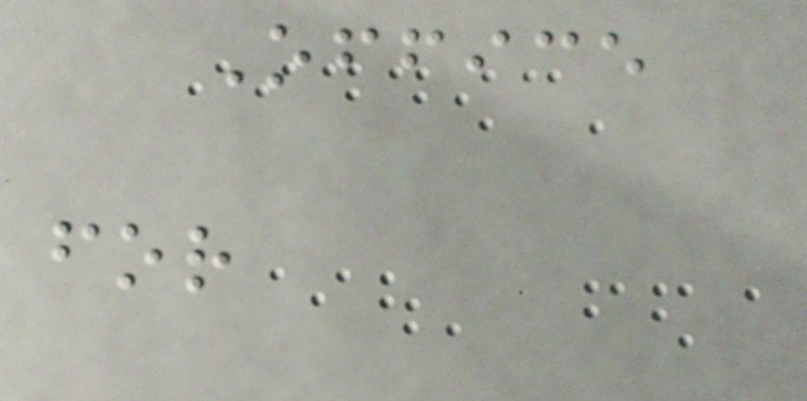Office
for
